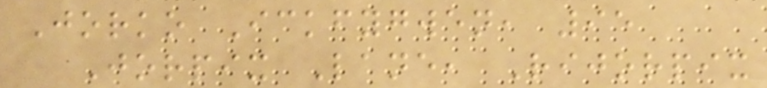Jorko Ickfygwen, 95
Jorpix Lane, Rijorpix
